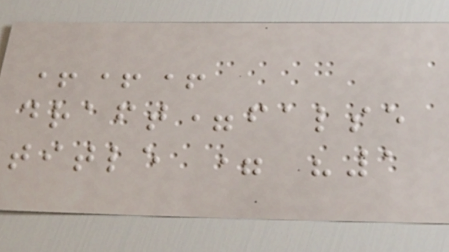+++
draft=false
title = "1
